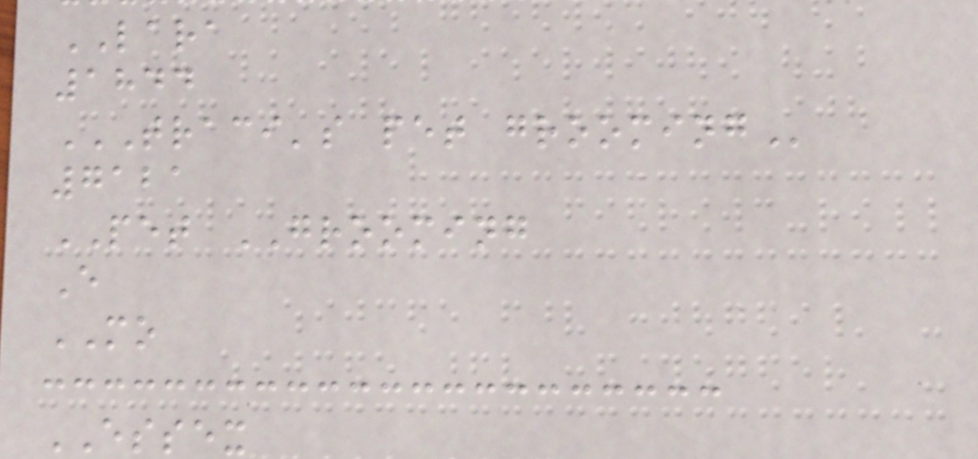LARA
1844
TRACI'S PET GROOMING
7121
PET GROOMING
E
MO
ESSEX
